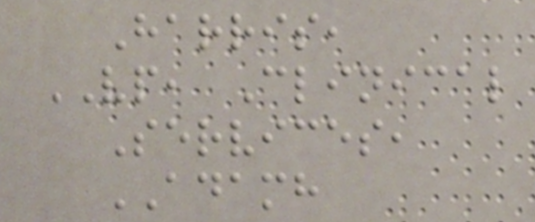Harris,
VP, Clinical
Services,
ADAMH
